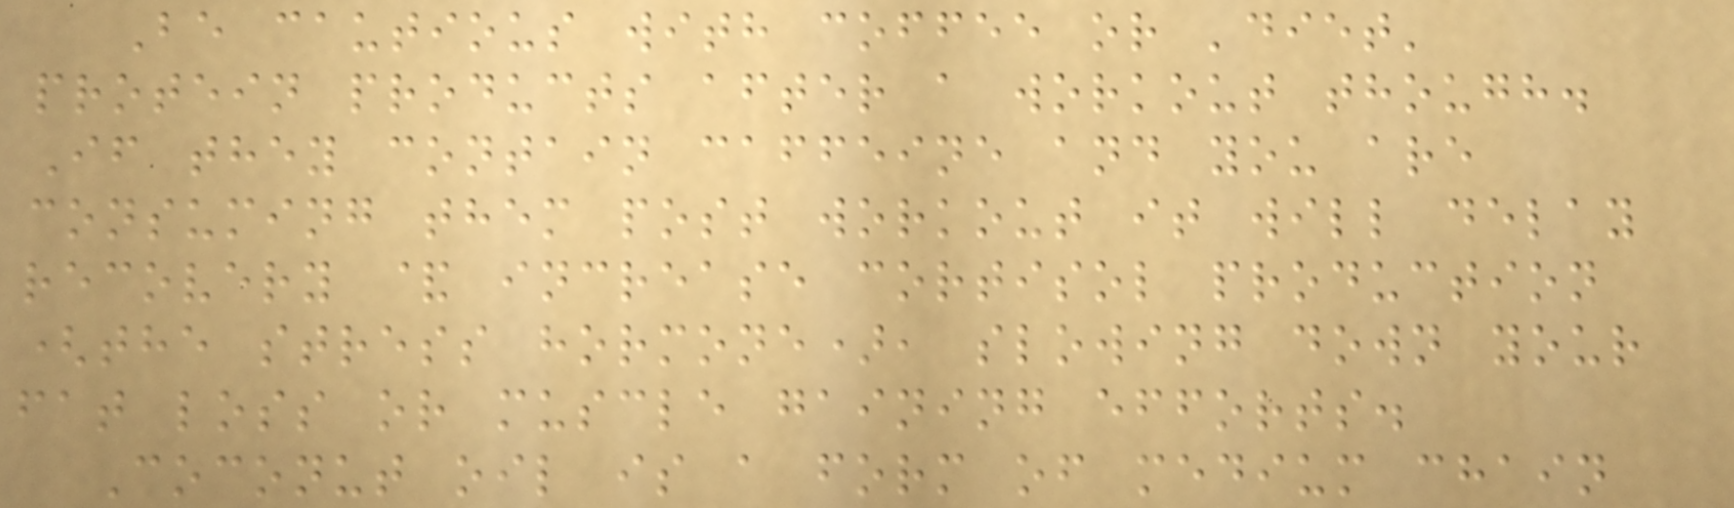Be cautious with coffee or 'diet'
protein products after a workout though.
If they contain caffeine and you are
consuming them post workout it will delay
recovery & increase cortisol production
(the stress hormone), slowing down your
fat loss or muscle gaining efforts.
Coconut oil is a form of medium chain
